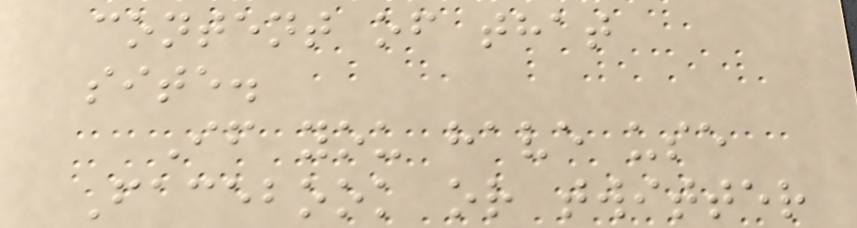content of that
site.
If you have use
Facebook or twitter
